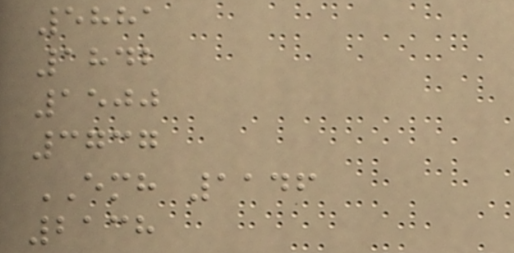5881
1842
1500
3737
EMH 1146
2138
